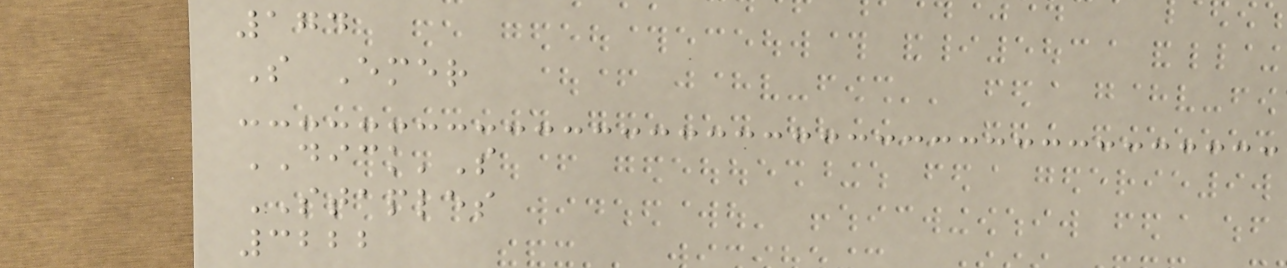174
S Emer
DICK'S
STAPLES
3222
